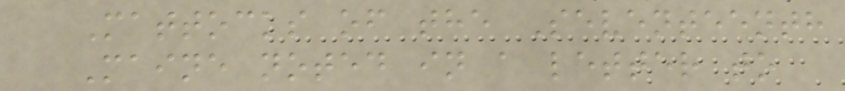Mattocks of the Seventeenth
Maine noted in a letter to
